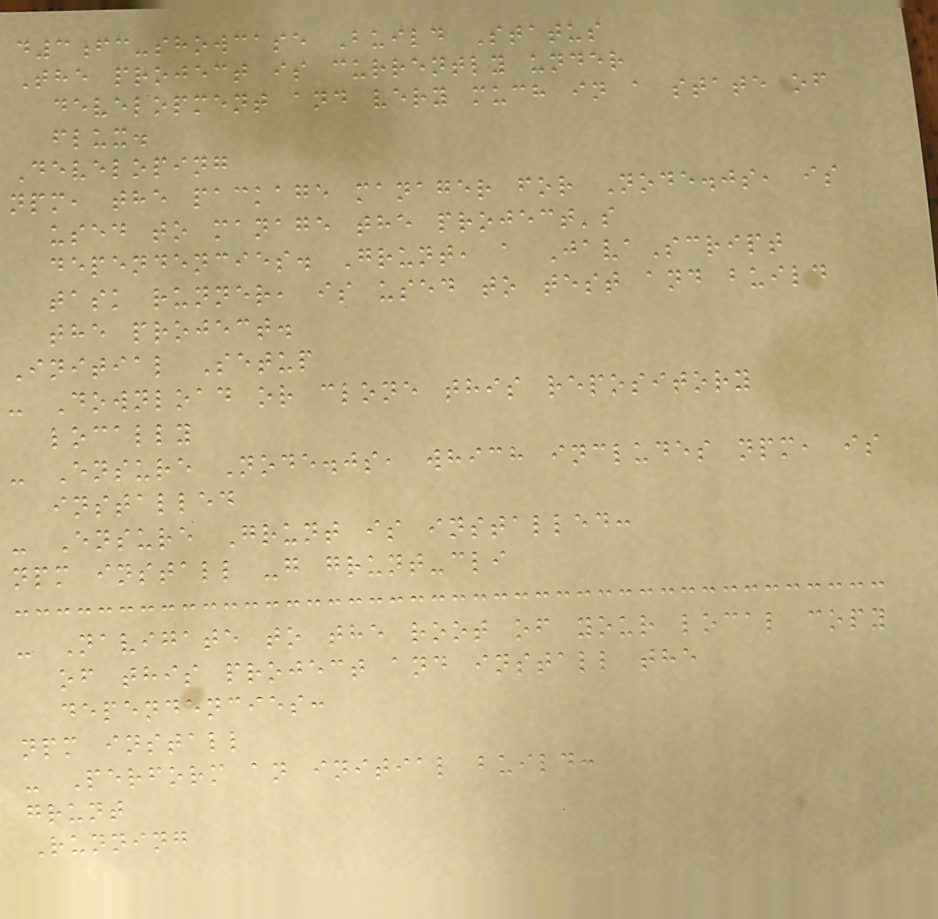d3fc-showcase Build Status
The project is currently under
development and very much in a state of
flux.
Developing
npm, the package manager for Node.js, is
used to manage the project's
dependencies. Grunt, a JavaScript
task runner, is used to test and build
the project.
Initial Setup
- Download or clone this repository
locally
- Ensure Node.js, which includes npm, is
installed
- Ensure Grunt is installed:
npm install -g grunt-cli
- Navigate to the root of your local copy
of this project and install the
dependencies:
npm install
- Perform an initial build:
grunt
Running
